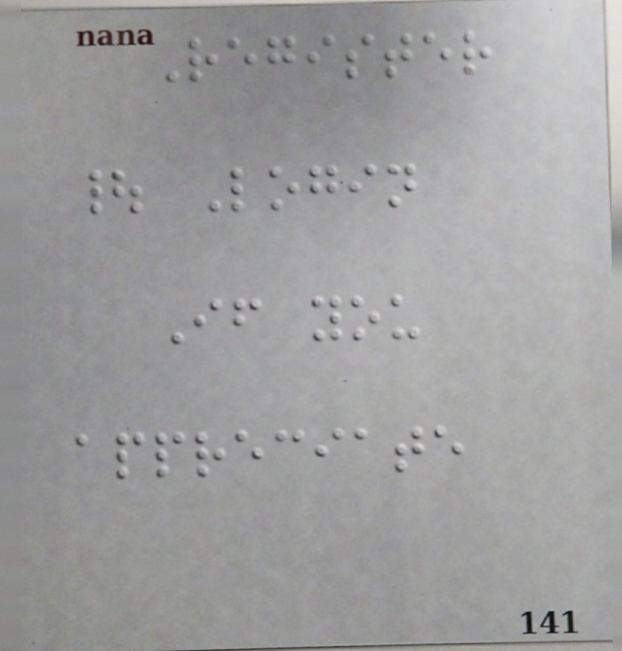Register
| Login
If you
appreciate
